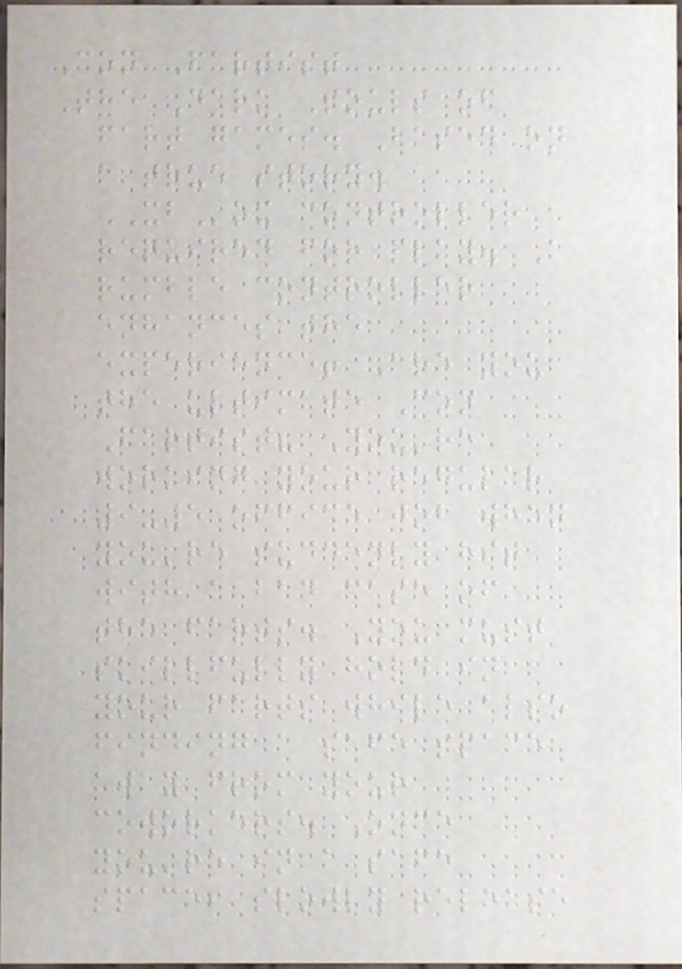Con Fartist
The Dark Souls of
fart games. Based on
a true story.
XBox controller
required for play. A
rumble controller
enhances the
experience! Are you
the ultimate Con
Fartist? You're
working your regular
9-5 office job when
you're suddenly hit
with a bad case of
the farts. You must
skillfully hold in
your farts while also
finding a safe space
away from your
coworkers. Once
you're in a safe
space, slowly release
